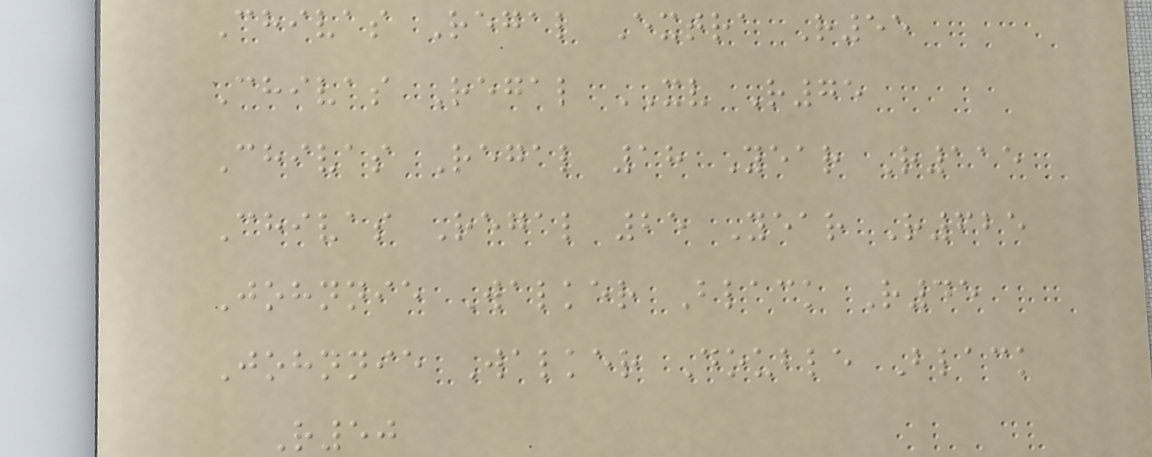Chivas Regal Extra R55
Chivas Regal XV R75
Chivas Regal 18 Year R115
Chivas Regal 25 Year R625
Johnnie Walker Black R45
Johnnie Walker Double Black
R50
